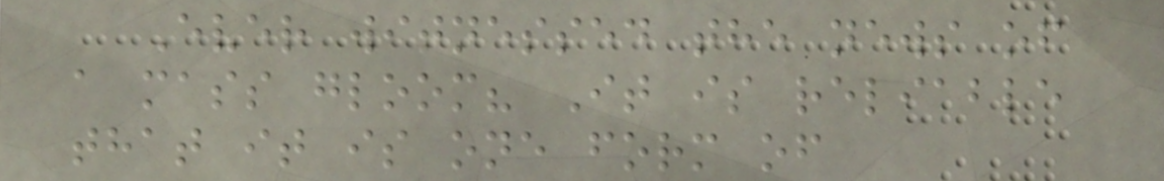Ever witnessed the news of
a mass gloom? It is reliable
that it is one form of
